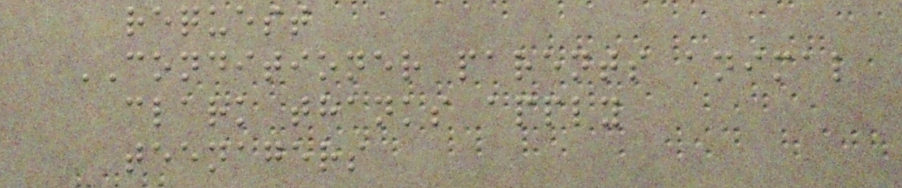request
CONDITIONER parents animal
clark thanks apply
teenagers
